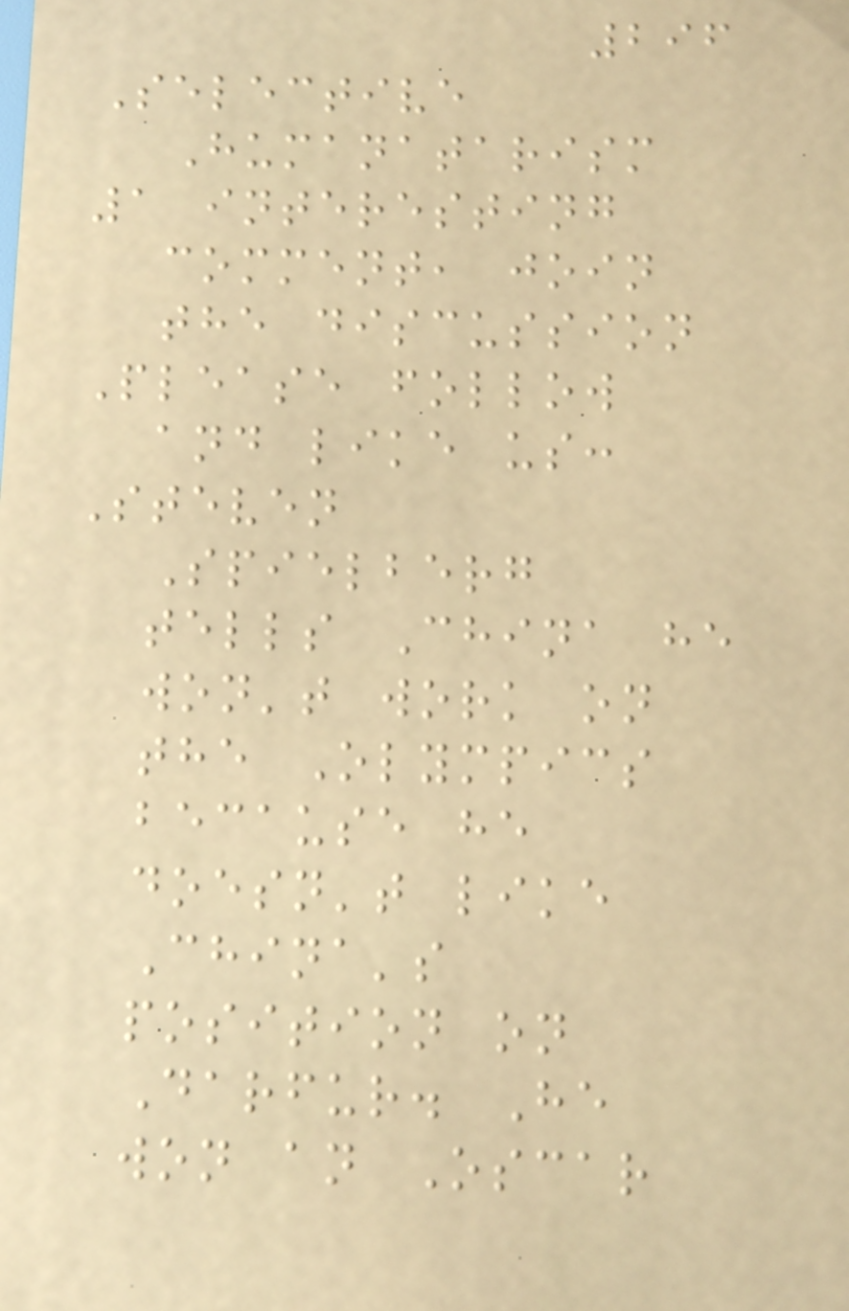296
Selective
Humanatarism
1 interesting
comment, join
the discussion
Please follow
and like us:
Steven
Spielberg
tells China he
won't work on
the Olympics
because he
doesn't like
China's
position on
Darfur. He
won an Oscar
